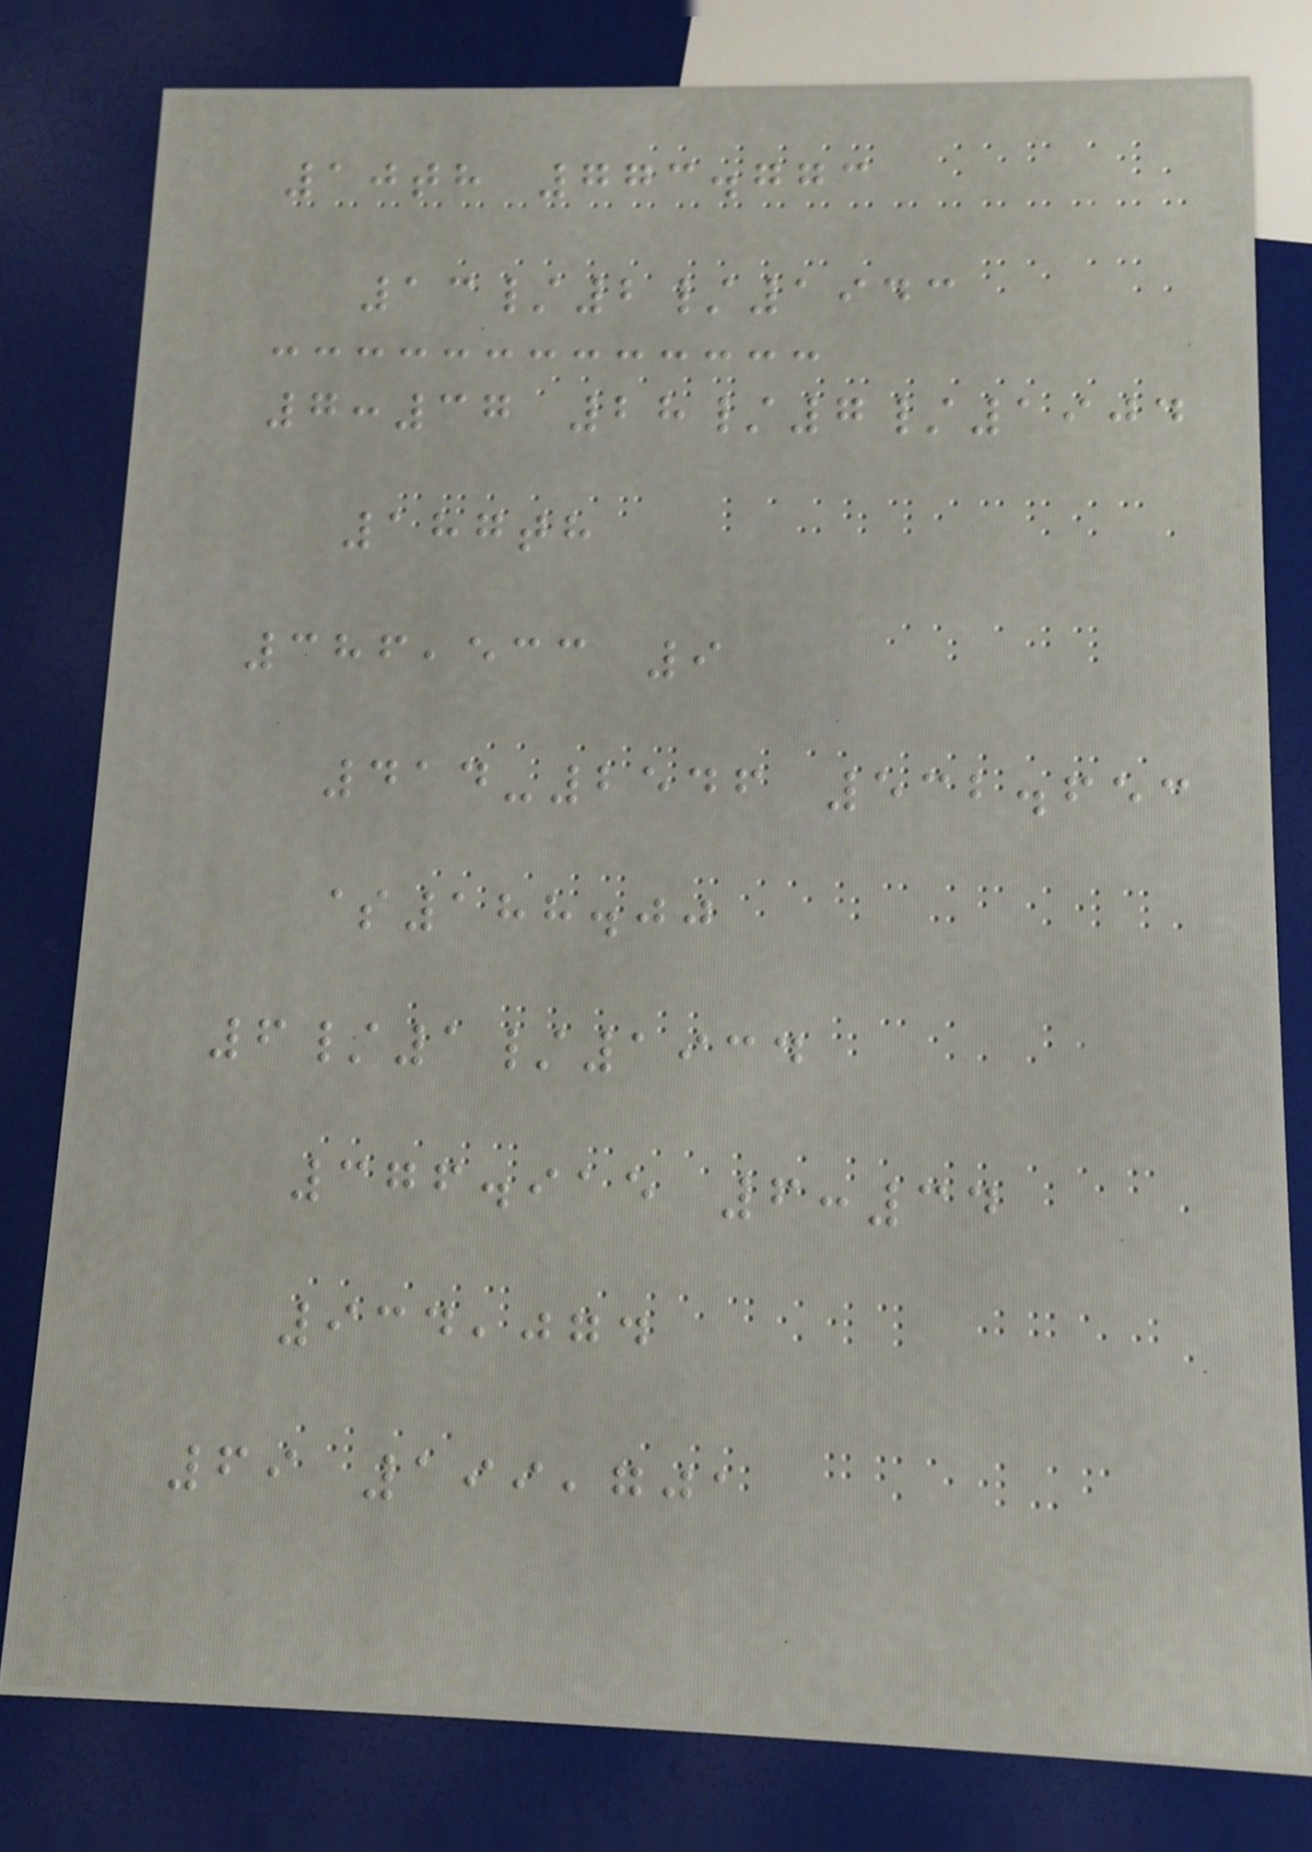10th 773.773
13/2/1943
7:37 28/7/1904
187th
386,533 9
414-2546 532.653
$188.00
6/1/1934
376.915 6:34
934,074
69 199,701
